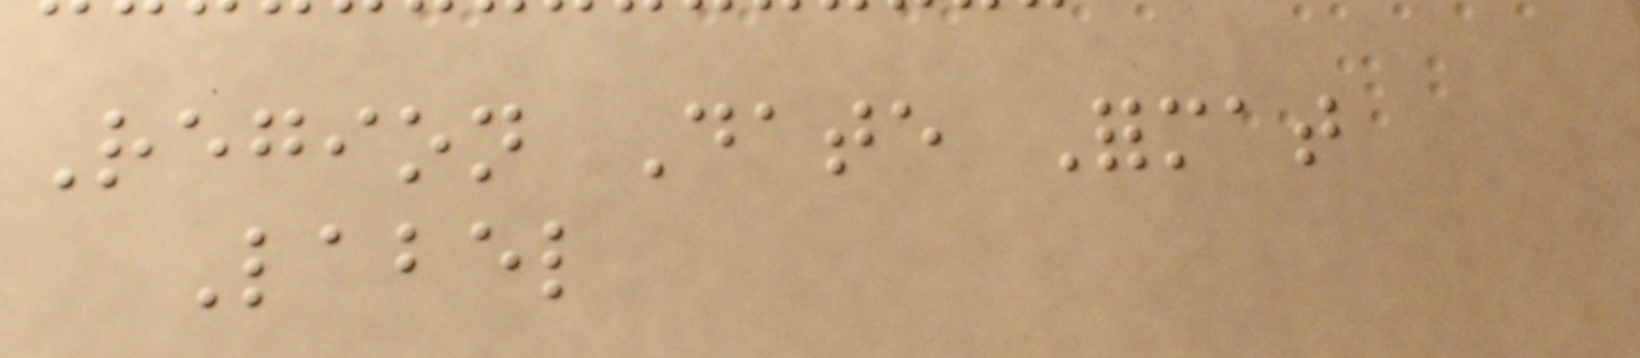Region Date Format
Label
